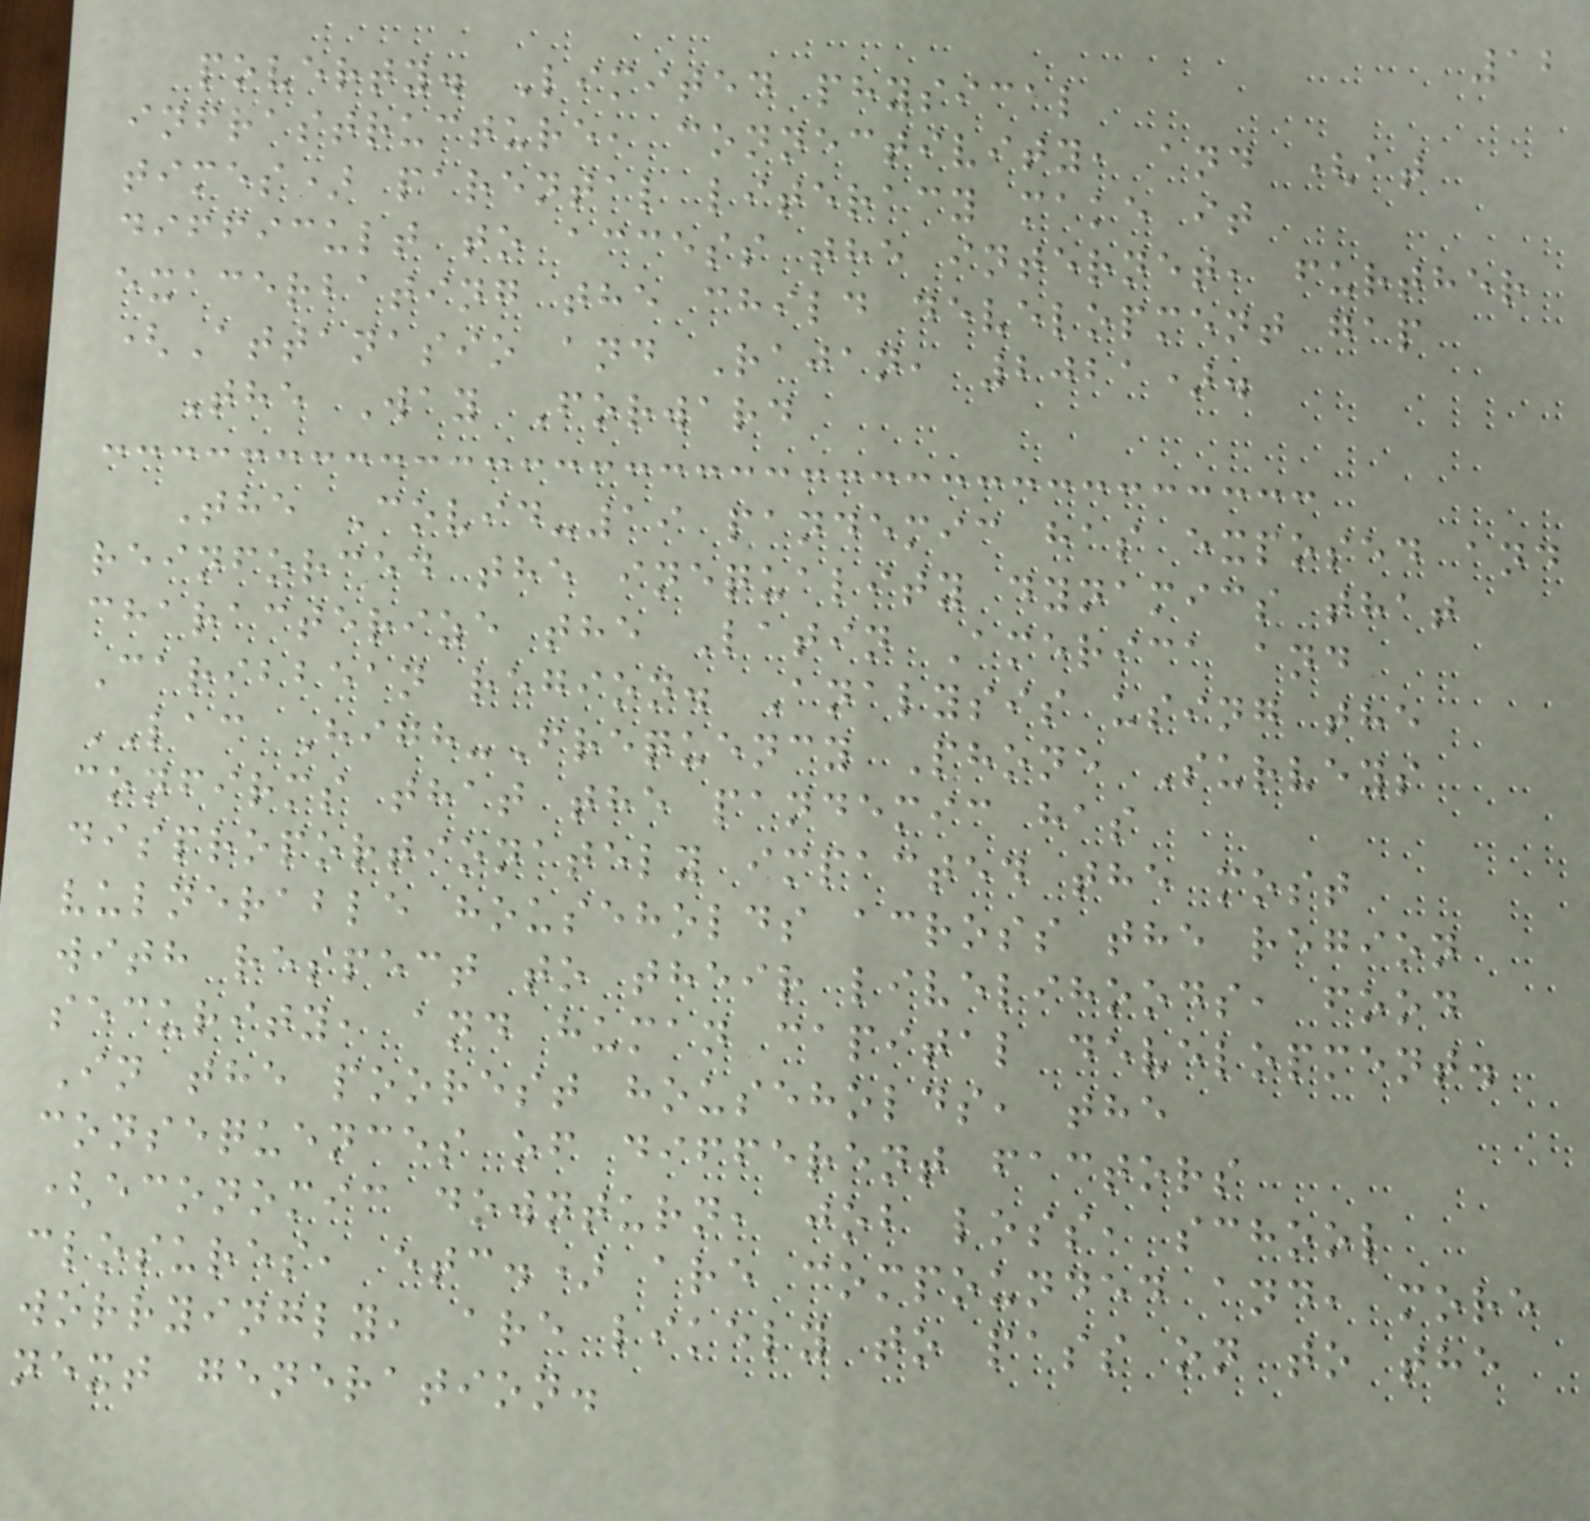12
poverty. Limited physical
infrastructure, connectivity, and (at
times) parental literacy make it
difficult to access the internet, further
exacerbating the child development gap
(Attanasio and Rajan, 2021).
The Way Forward
The Covid-19 pandemic has exposed and
reinforced the inequality dynamics that
characterize the Latin America and
Caribbean region. Analysis using the
LAC High-Frequency Phone Surveys
confirms that the pandemic has
disproportionately impacted the most
vulnerable households across the region
with respect to their livelihoods, food
security, and human capital development.
In the poorest households, the
consequences of different factors
(economic downturn, job loss, school
closures, etc.) are compounded and, more
worryingly, are likely to pass on to the
next generation.
